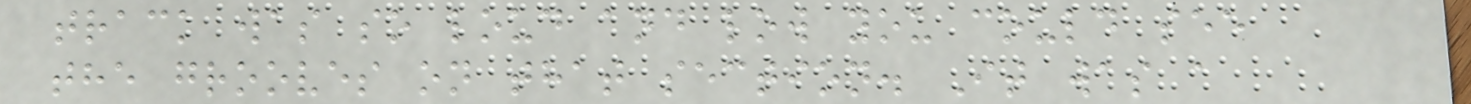track was so loud and low you could see
the grooves on that section. It was a
